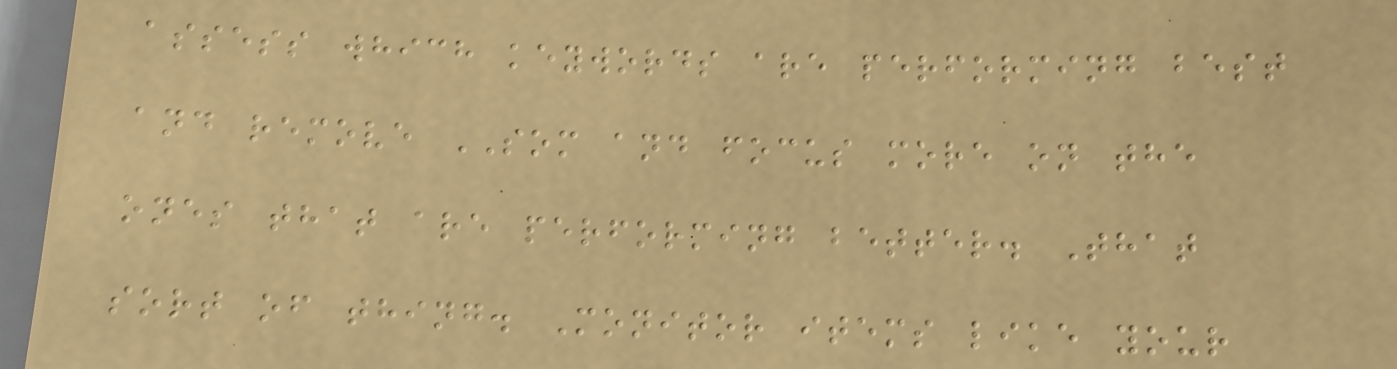assess which keywords are performing best
and remove SOM and focus more on the
ones that are performing better. That
sort of thing. Monitor items like your
